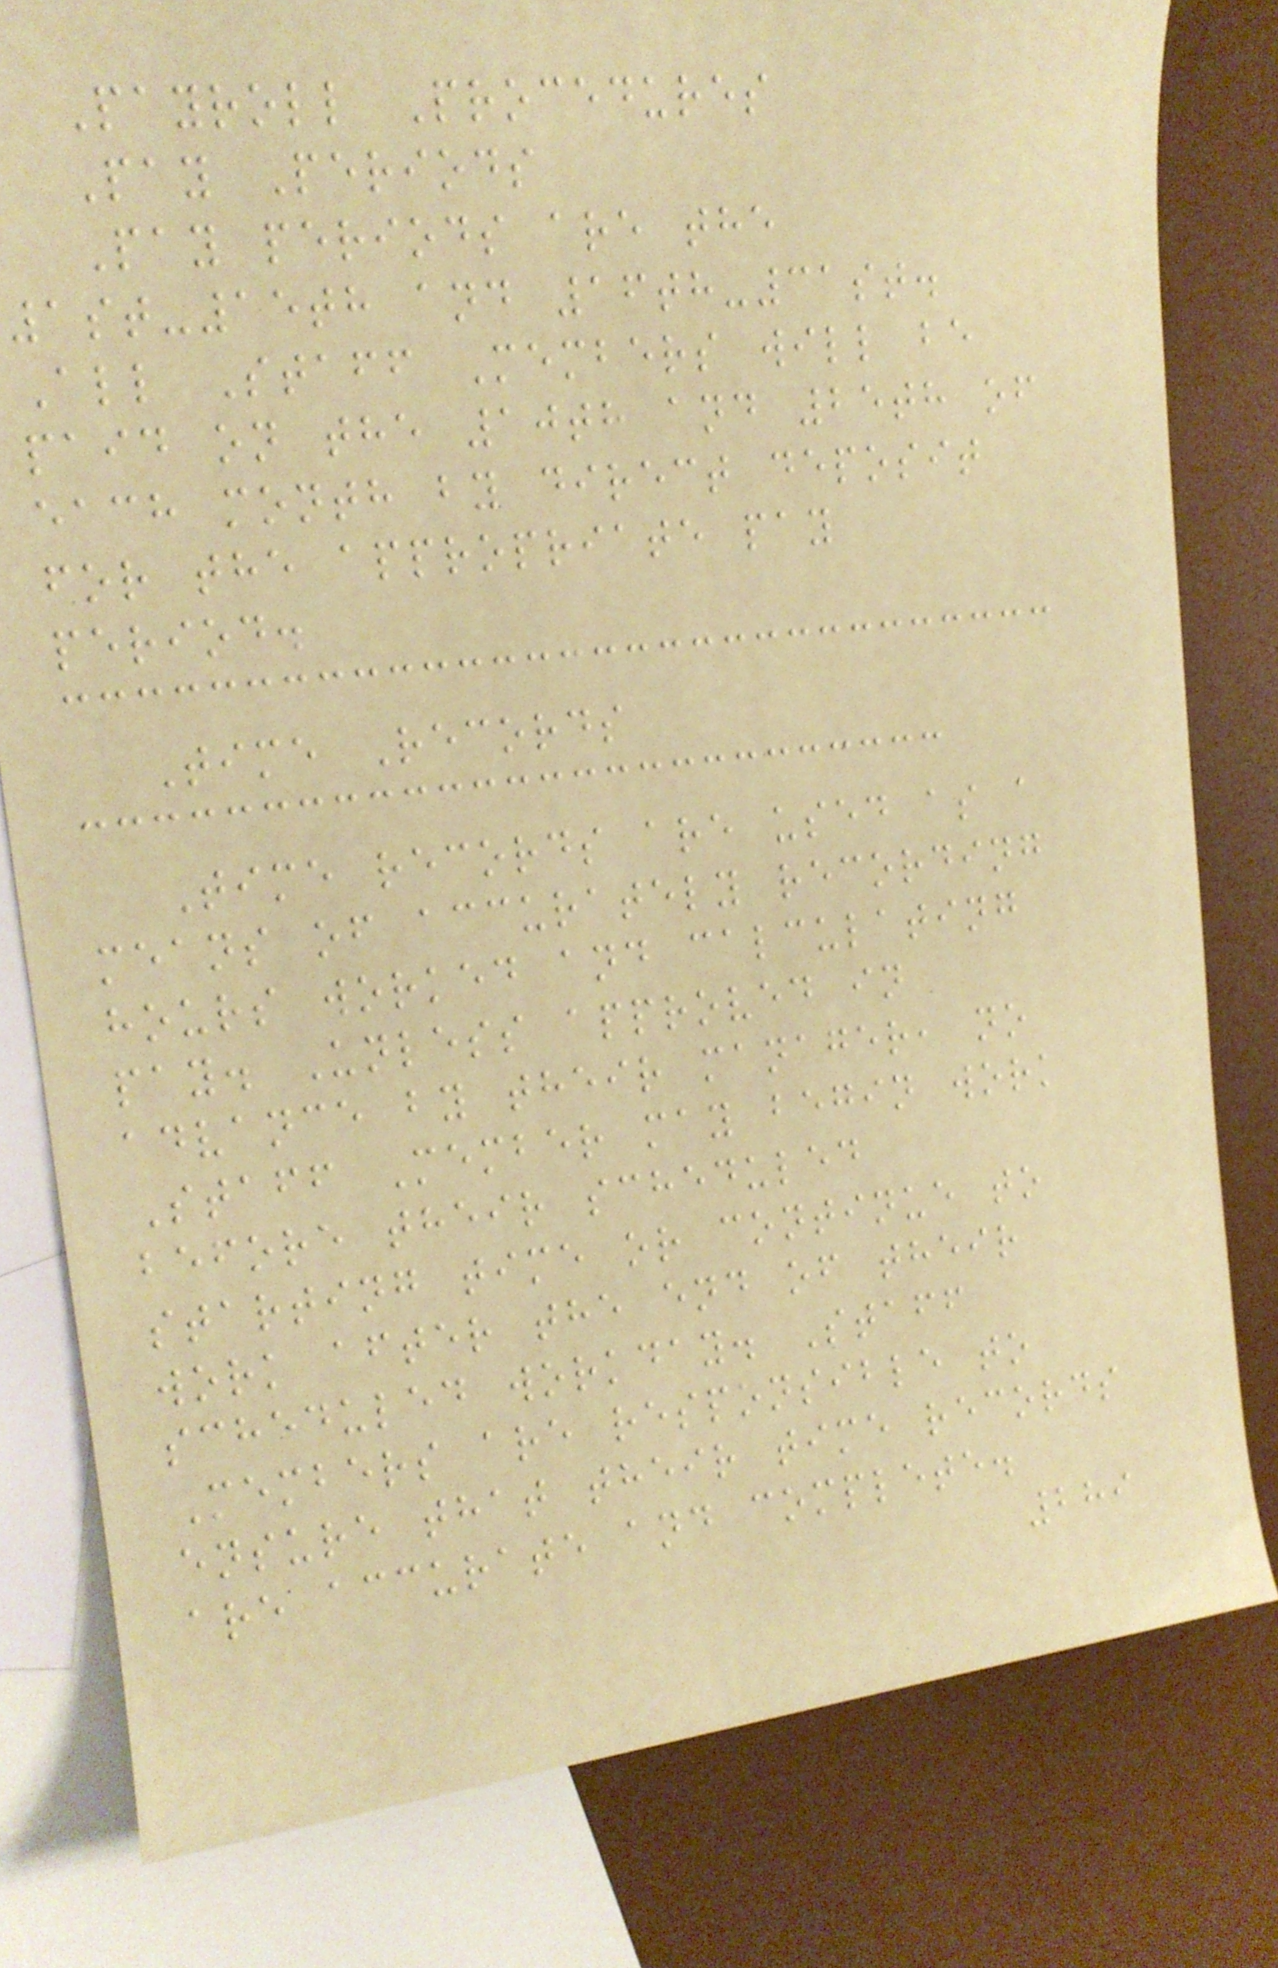Payroll Procedures
Pay Periods
Pay periods are the
1st-15th and 16th-31st.
All Staff Members will be
paid on the 10th and 25th of
each month by direct deposit
for the appropriate pay
period.
Time Records
Time records are used as a
means of accurately recording
hours worked and calculating
pay. Unless approved in
advance by their manager, no
Staff Member may begin work
before their scheduled
starting time or continue to
work after the end of their
scheduled workday. Staff
Members are responsible to
ensure that their time records
are accurate and complete.
289
